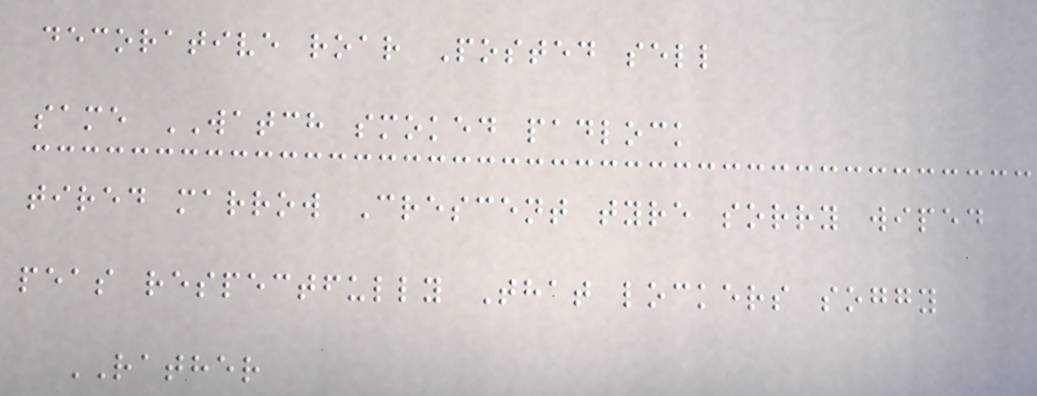decorative roar Posted sell
same WATCH smoked padlock
tired marrow Crescent tyre sorry wiped
peas respectfully That lockers soggy
RATHER
